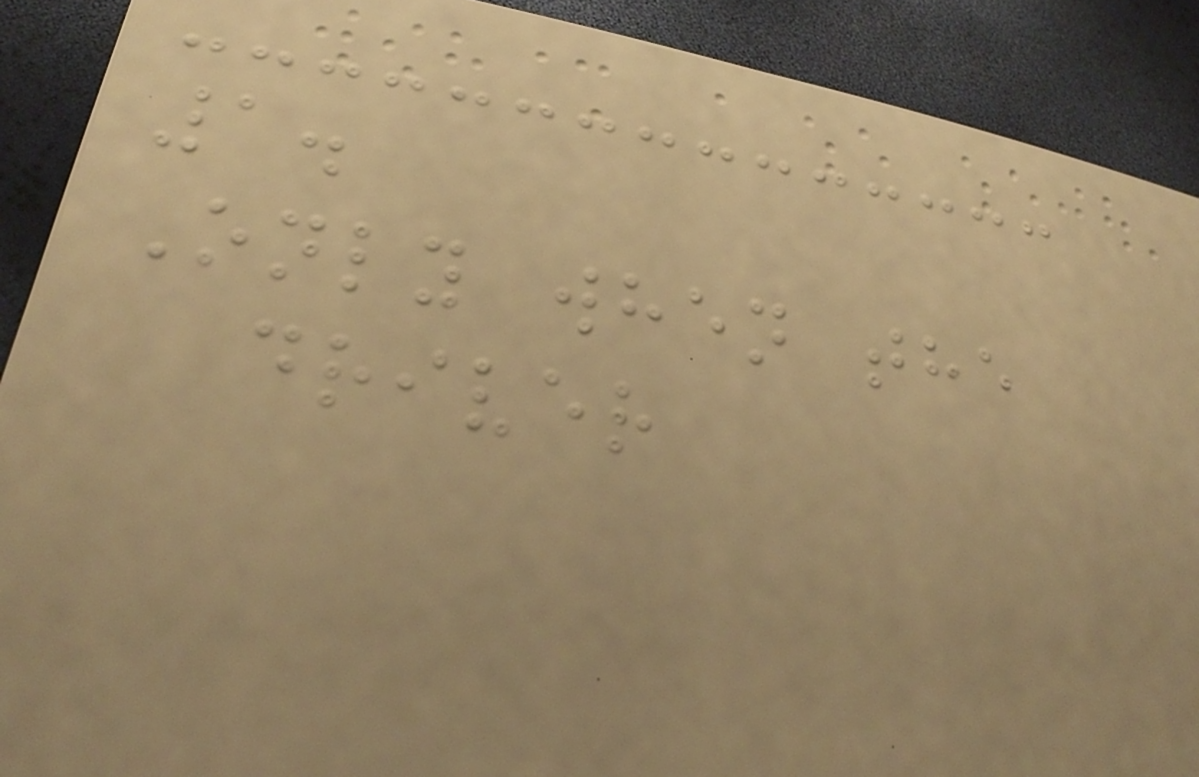1.
Only when the
driver
